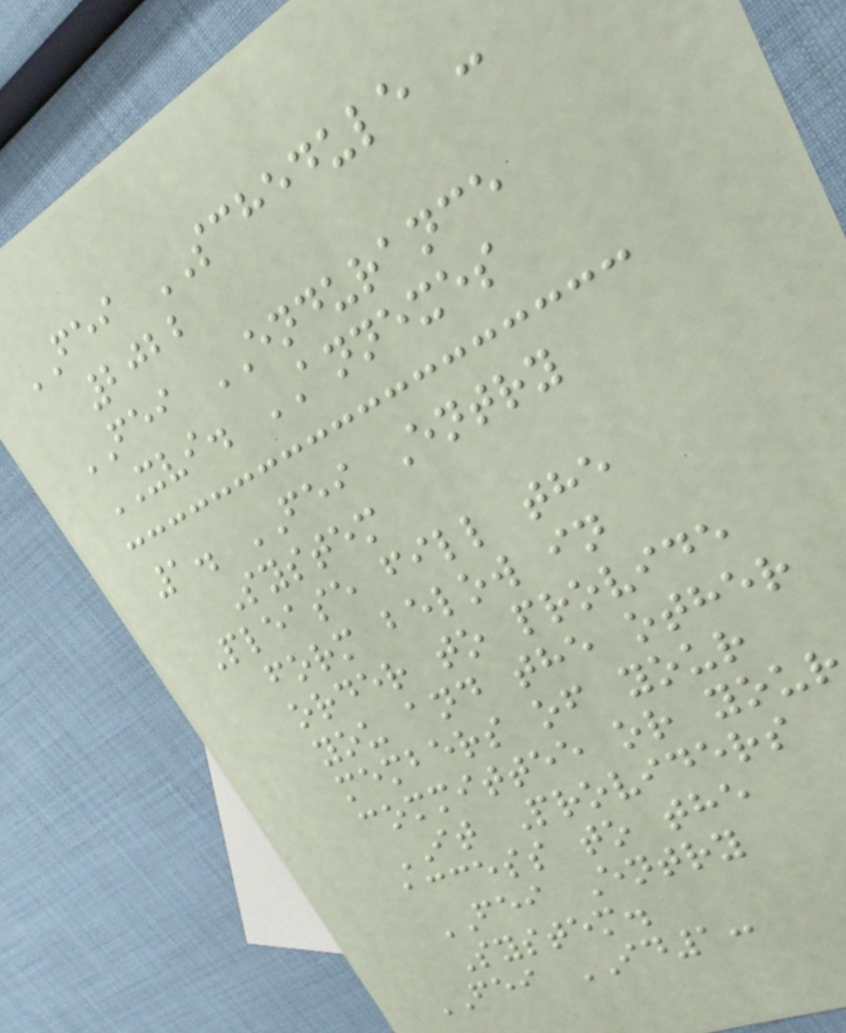FEI SCHEDULE -
2022
FEI ENDURANCE
XVI. ANNEXES
1. FEI Entry
System
Please fill the
form below in
order to provide
you and the other
members of your
committee or your
IT Providers
access to the
FEI Entry
System.
FEI ID1:
